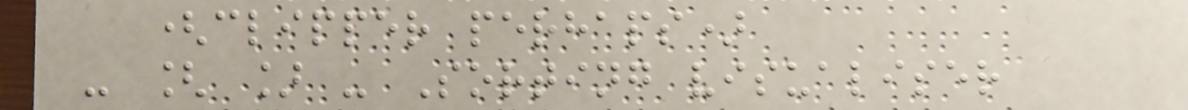(clipper perhaps)
- [ ] - Sorting visualiser
